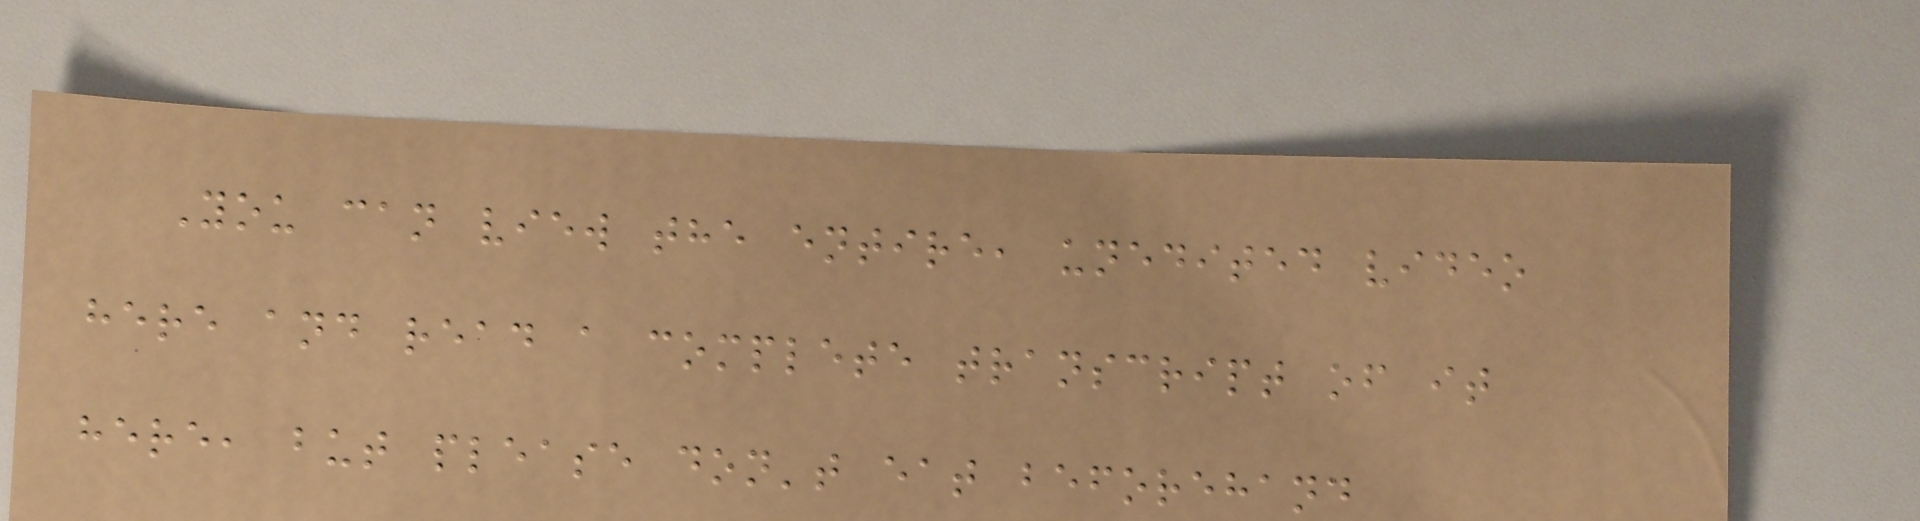You can view the entire, unedited video
here and read a complete transcript of it
here, but please don't eat beforehand
